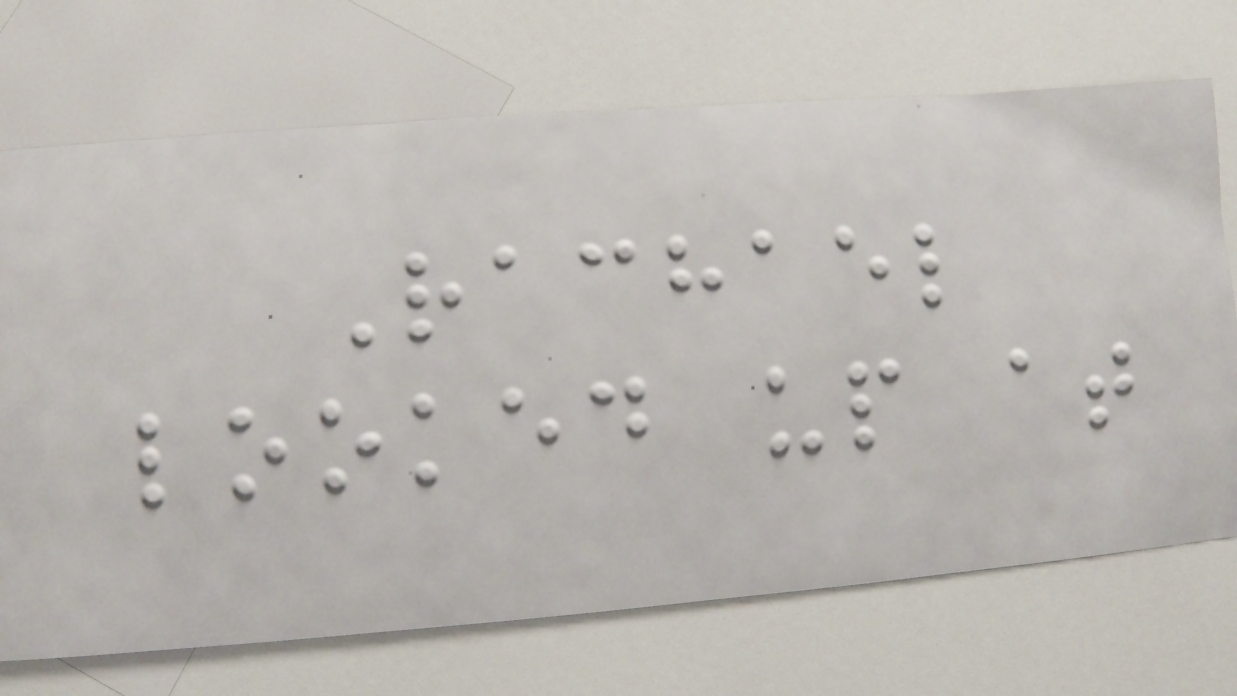Rachael
looked up at
